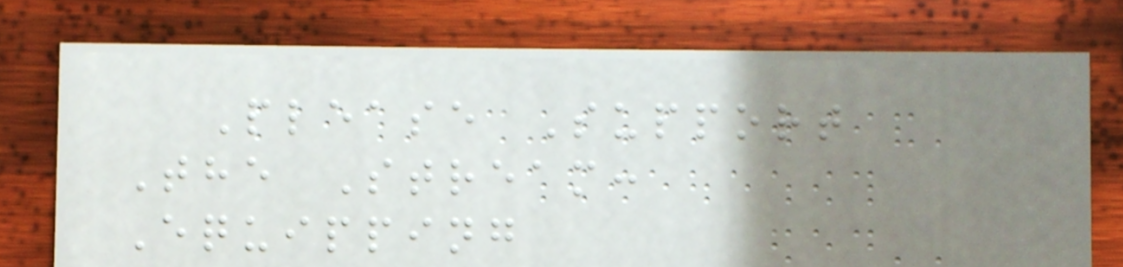Please Support
The Stream:
Equipping
